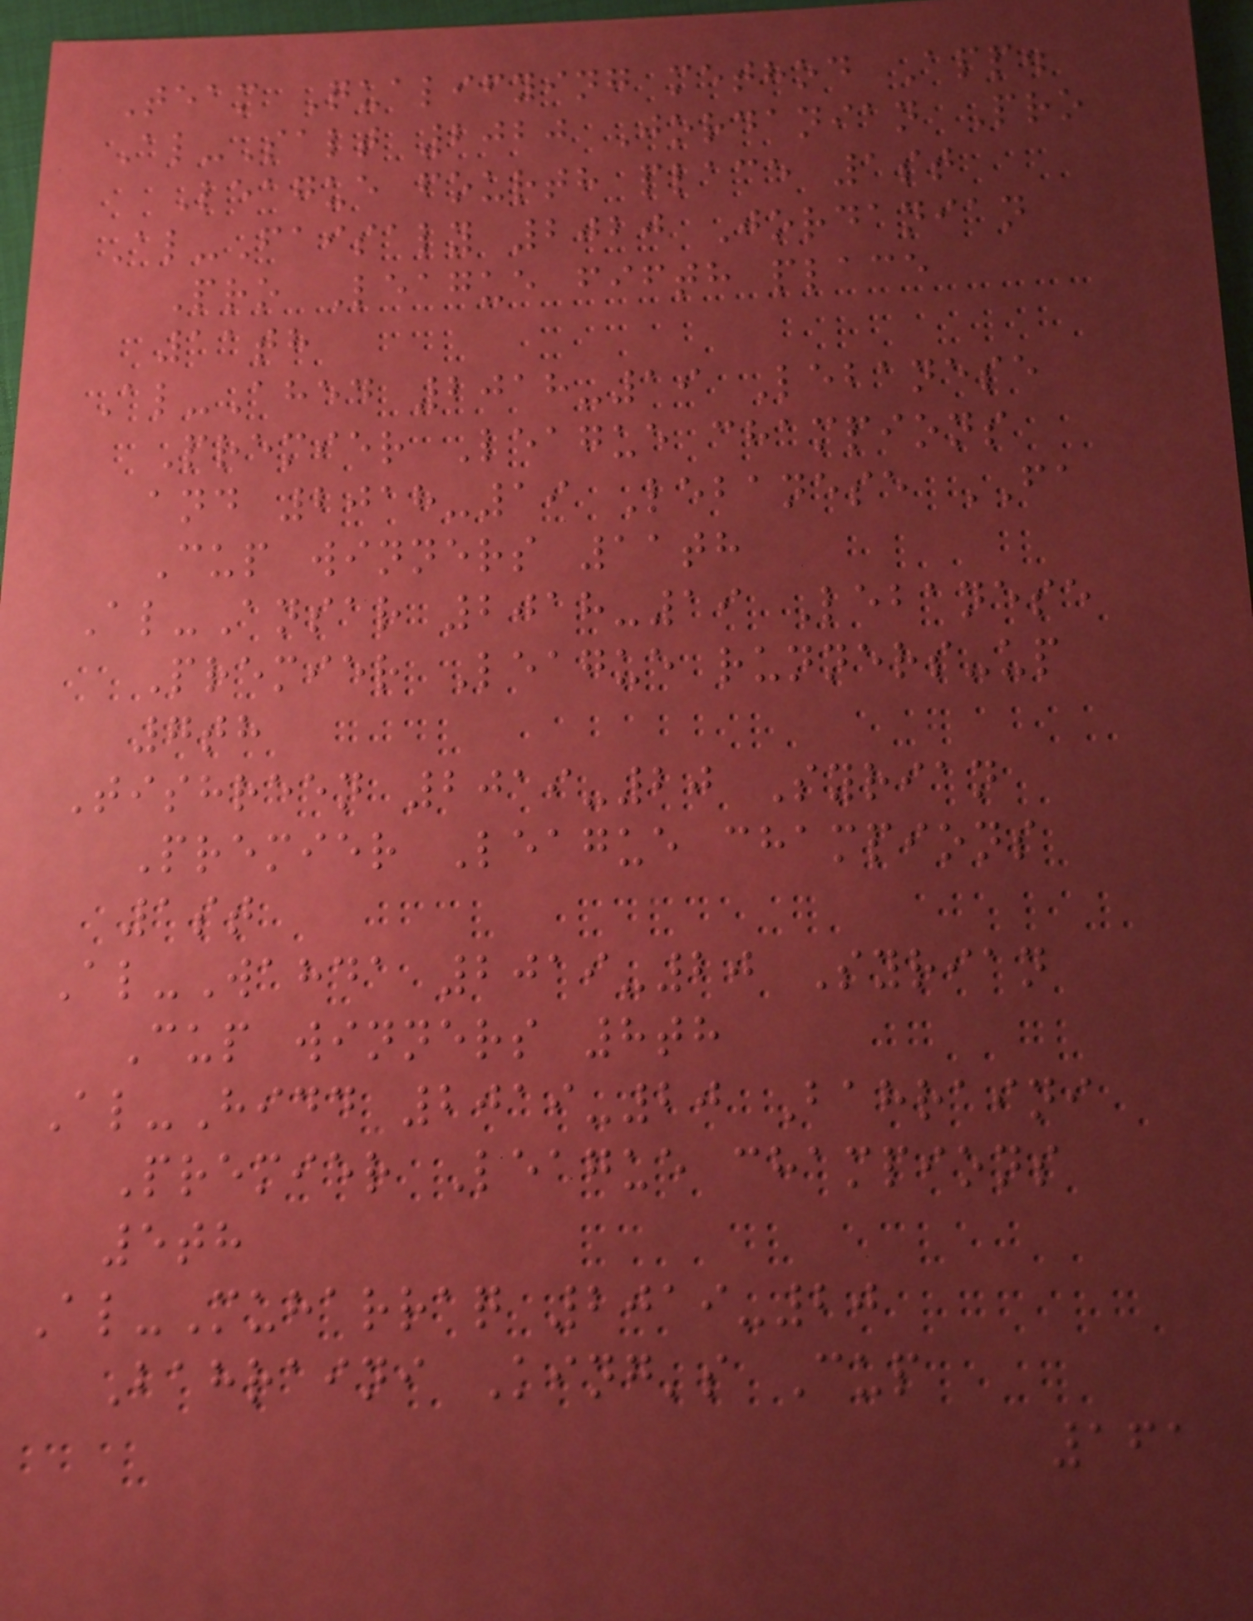Team Qualifying method App.
Al-Salt 2020 Jordanian Pro
League fourth place 1st
Al-Faisaly 2020 Jordanian
Pro League fifth place
11th
Al-Ahed 2018-19 Lebanese
Premier League champions
and 2018-19 Lebanese FA
Cup winners 11th
Al-Ansar 2018-19 Lebanese
Premier League runners-up
7th
Tishreen 2019-20 Syrian
Premier League champions
1st
Al-Wahda 2019-20 Syrian
Cup winners 8th
Al-Hidd 2019-20 Bahraini
Premier League champions
5th
Al-Muharraq 2019-20
Bahraini King's Cup
161
